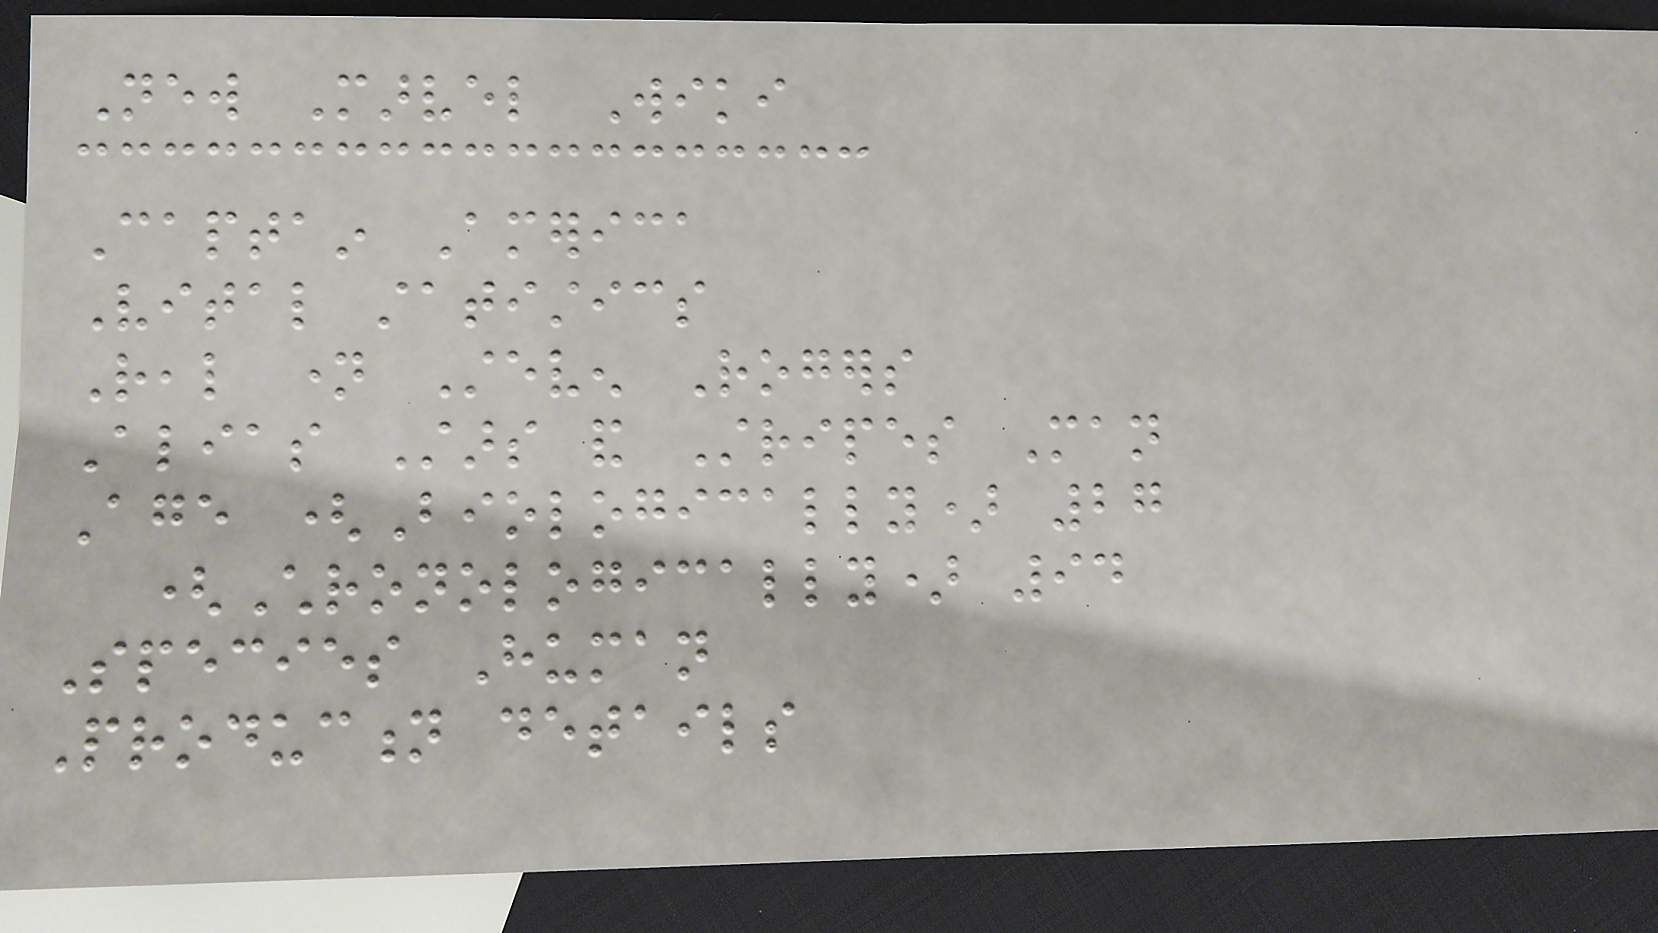New Marvel Wiki
Captain America
Vital statistics
Real name Steven Rogers
Alias Stars and Stripes Man
Age (Biologically) 27
(Chronologically) 94
Species Human
Production details
